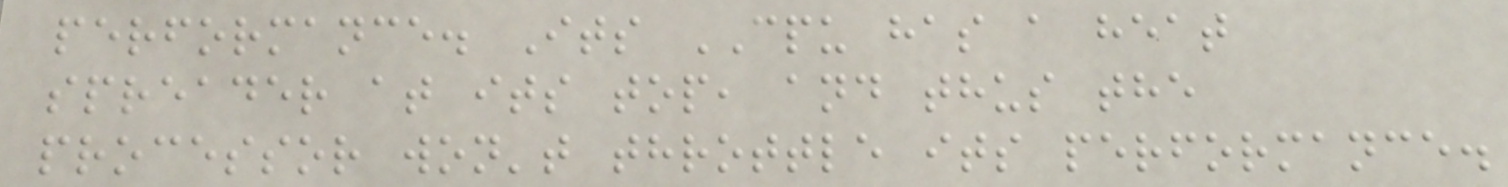performance. Its CPU has a heat
spreader at its top, and thus the
processor won't throttle its performance.
